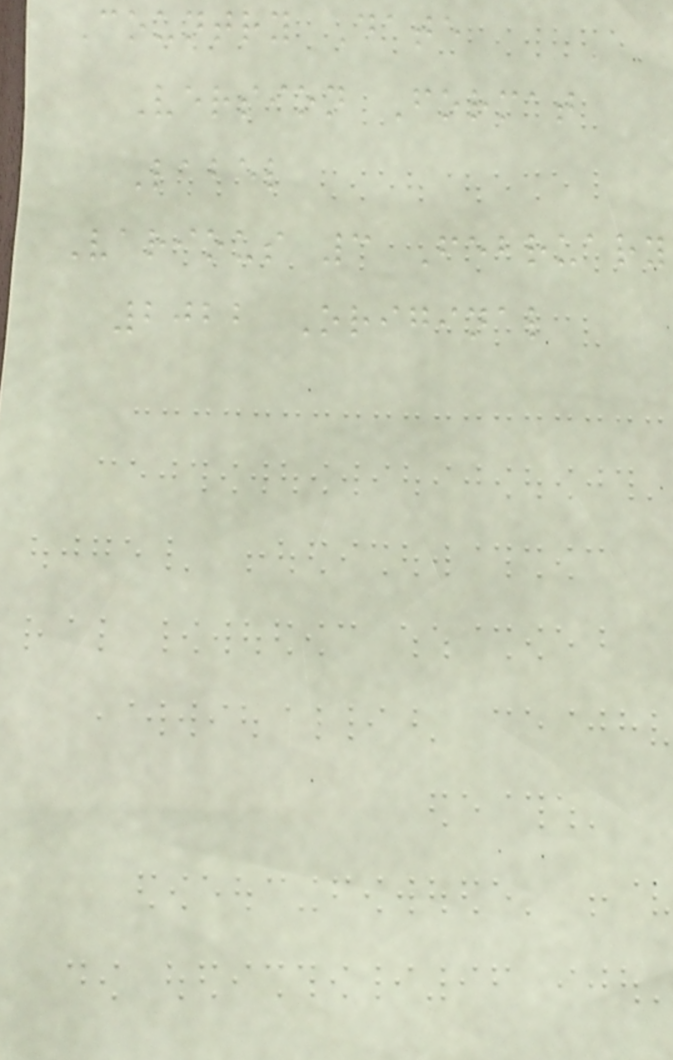Country Date
Version Format
Label
Various 3 February
2022 Original
